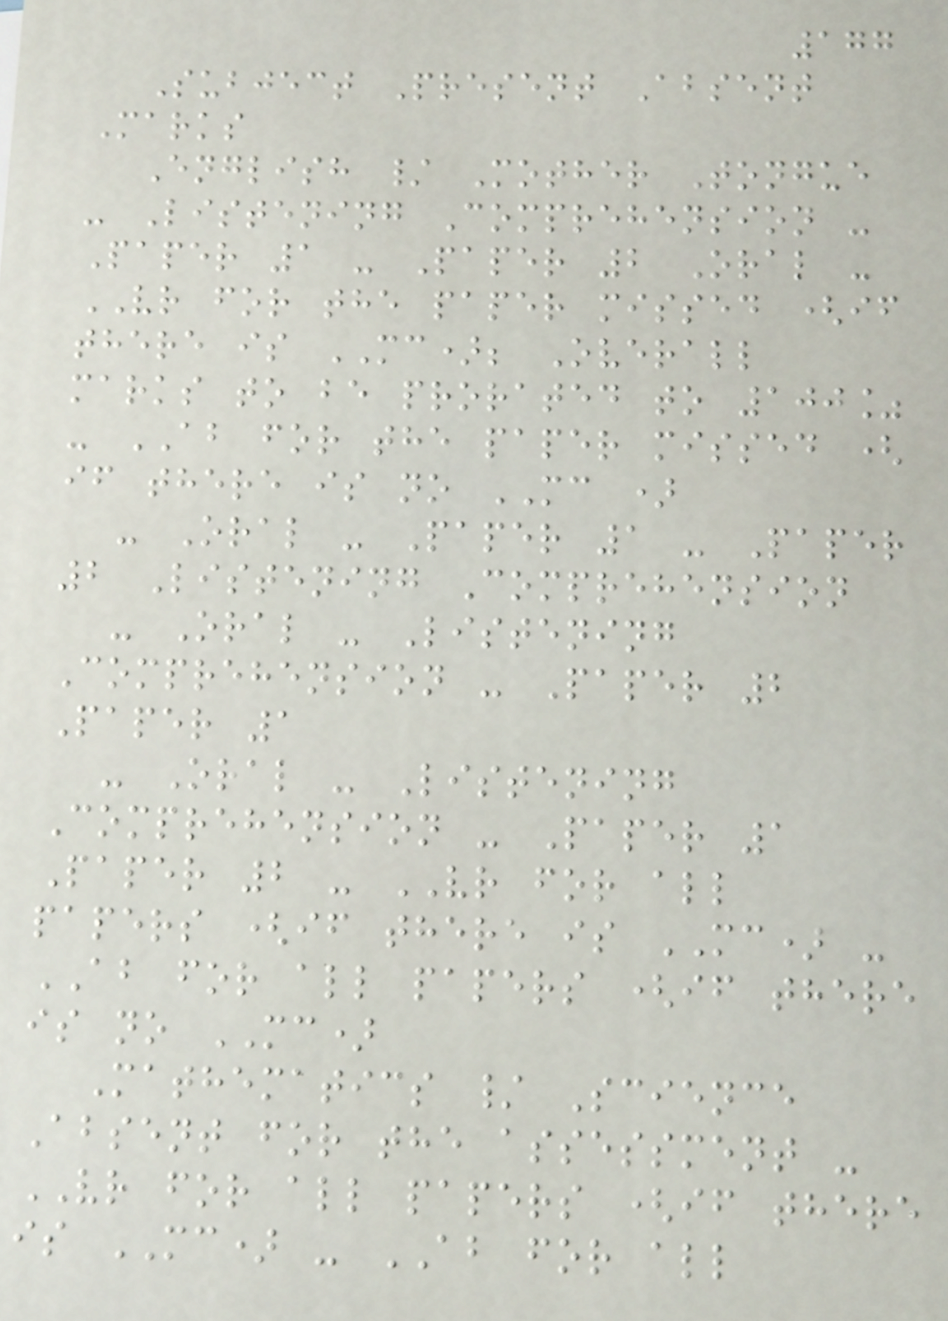177
Subject Present Absent
Marks
English / Mother Tongue
- Listening Comprehension -
Paper 1 - Paper 2 Oral -
VR for the paper missed (if
there is MC); Overall
marks to be prorated to 100%
- AB for the paper missed (
if there is no MC )
- Oral - Paper 1 - Paper
2 Listening Comprehension
- Oral - Listening
Comprehension - Paper 2
Paper 1
- Oral - Listening
Comprehension - Paper 1
Paper 2 - VR for all
papers (if there is MC) -
AB for all papers (if there
is no MC)
Mathematics / Science
Absent for the assessment -
VR for all papers (if there
is MC) - AB for all
